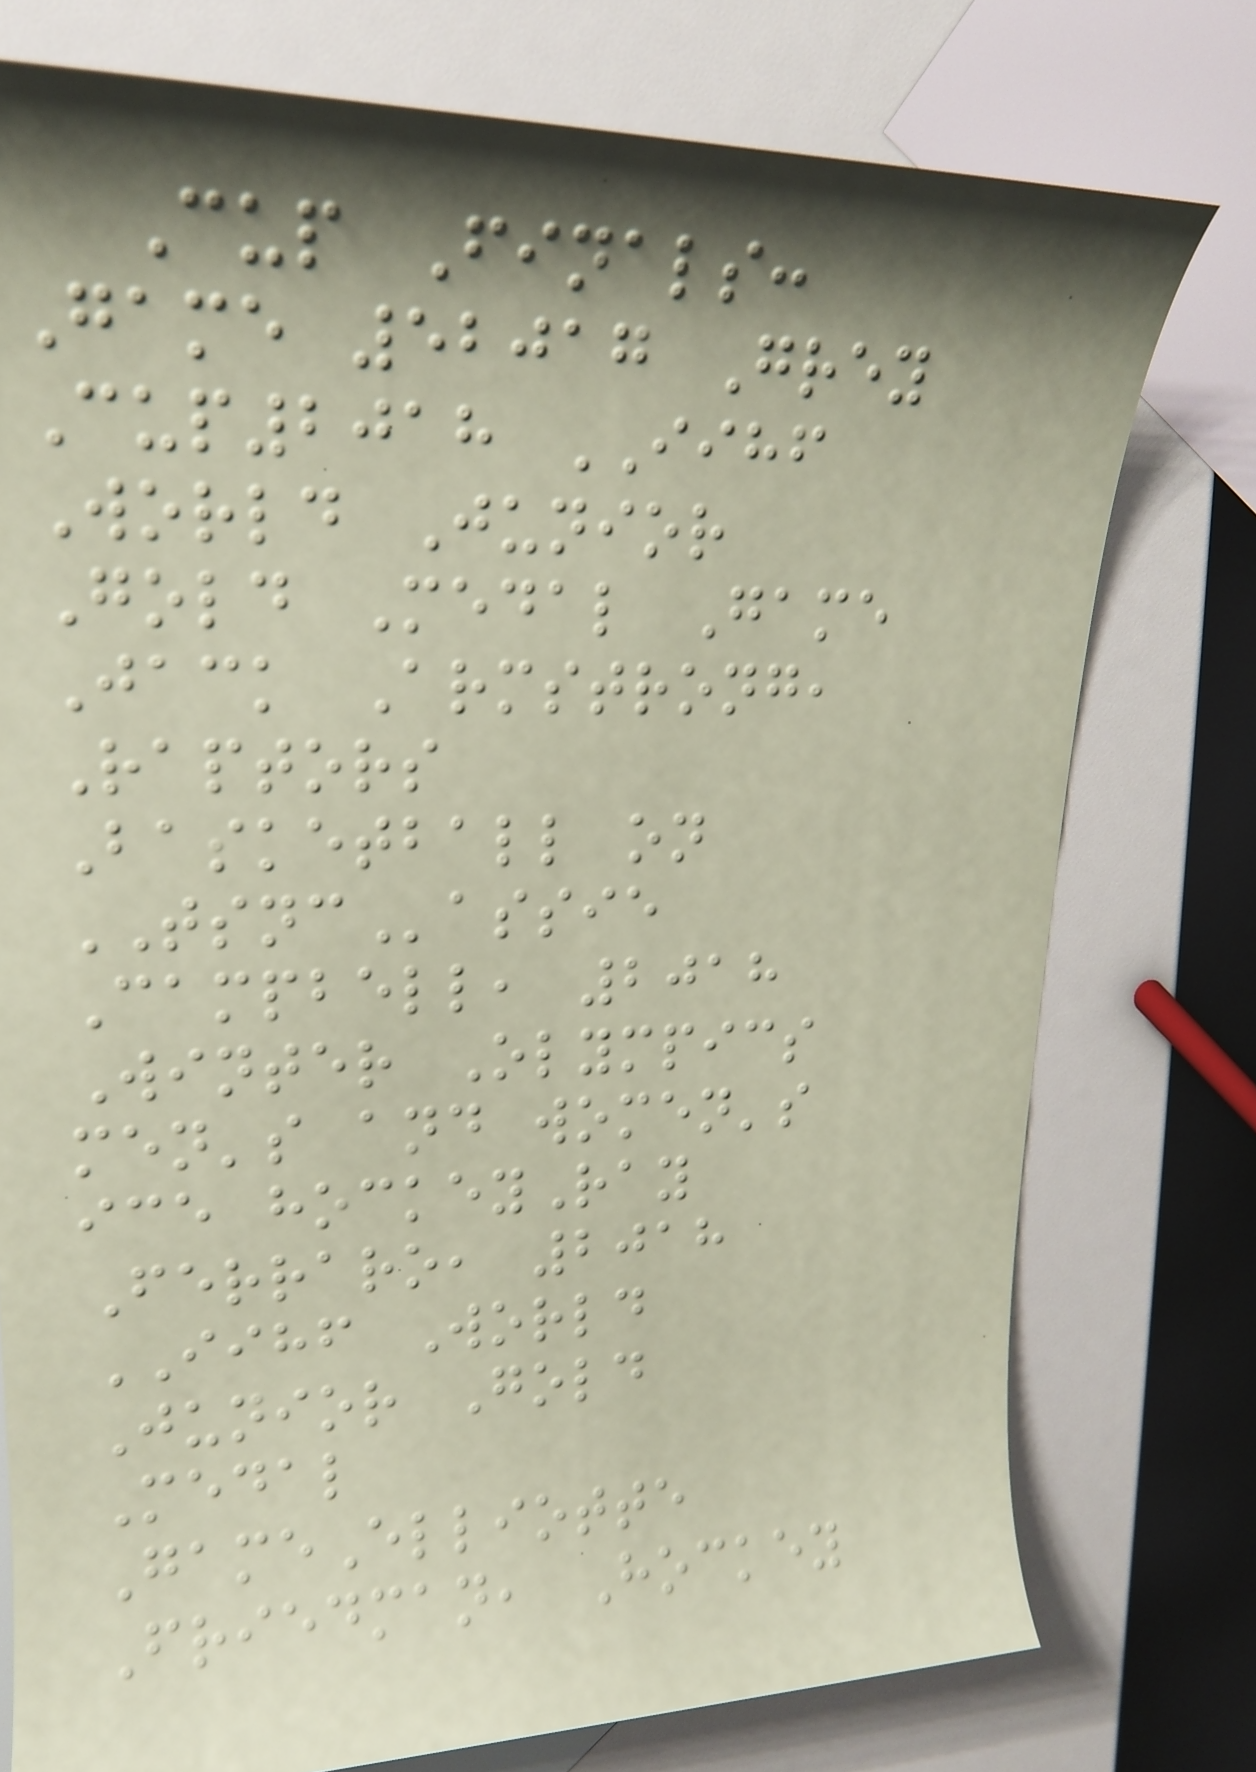Cup Finals:
Game 52017 Grey
Cup2018 IIHF
World Junior
Gold Medal Game
Jack Armstrong,
Raptors
Basketball on
TSNCassie
Campbell, 2018
Winter Olympics
men's and women's
ice hockeyRay
Ferraro, 2018
IIHF World
Junior Gold
Medal
GameElliotte
Friedman, Hockey
